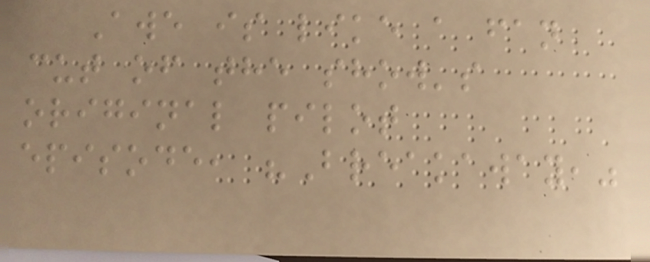Awe is like a fan
cut of the show's
original pilot
episode, "Breakaway,"
